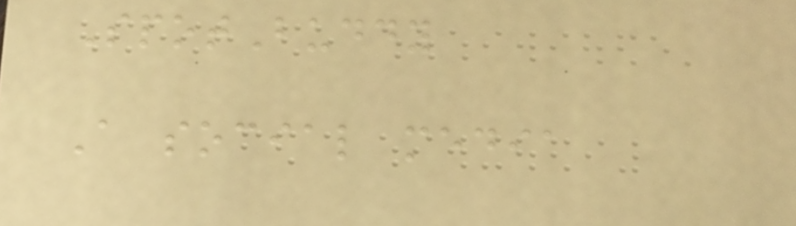SpotBuddy
A social media
